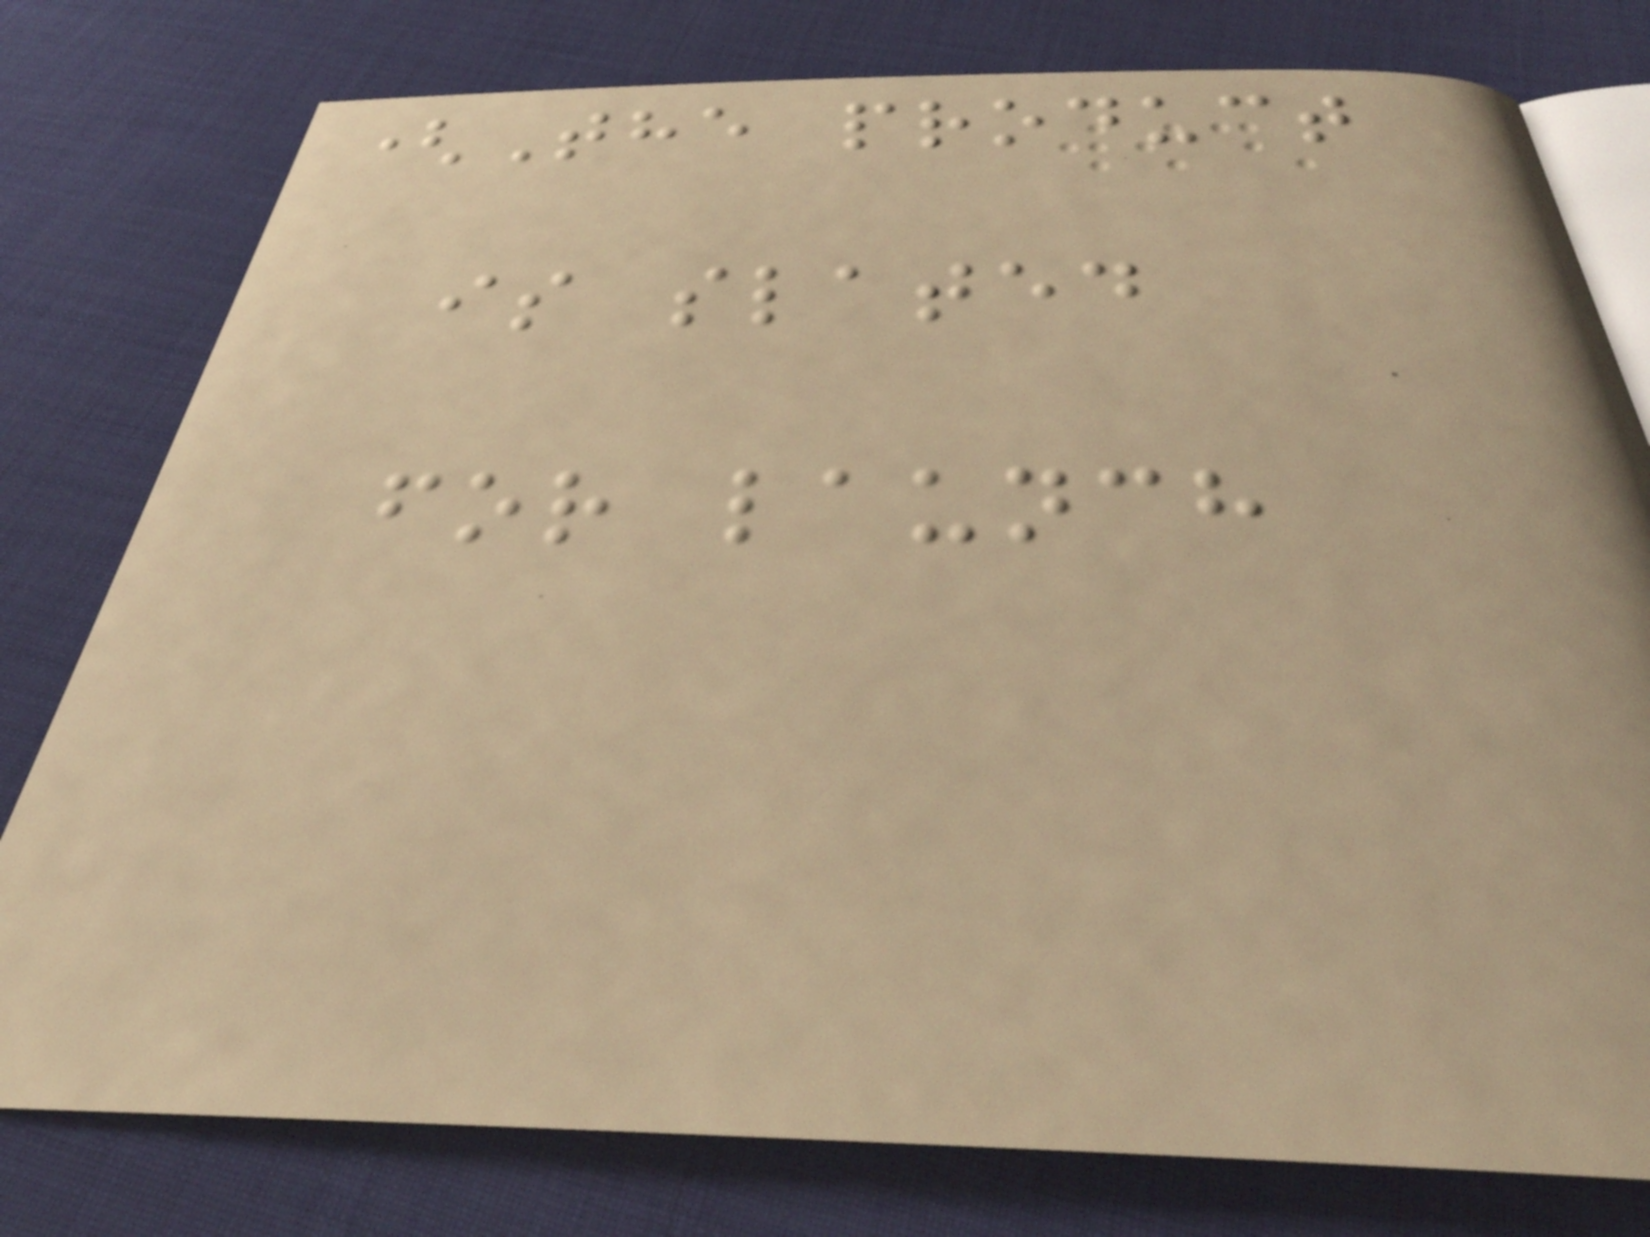(The product
is slated
for launch
